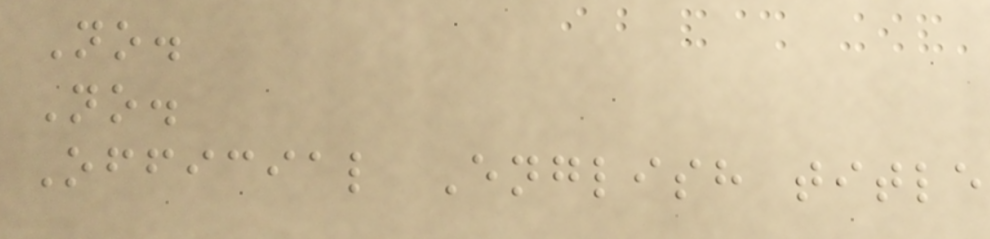No.
No.
Official English title
